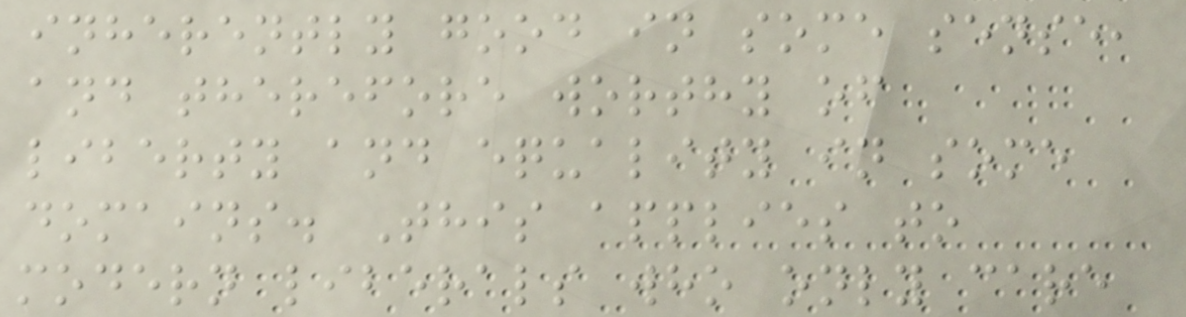inherently good in some sense,
and therefore worthy of
liberty and equality in some
domains. This applies to
modern liberals who only care
